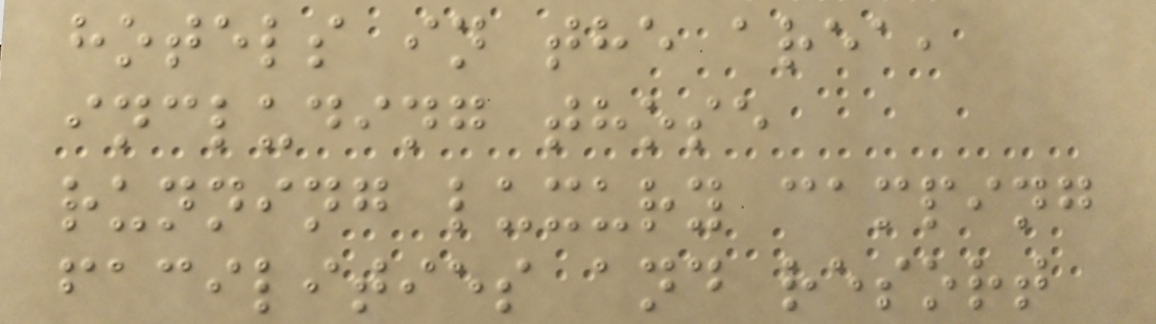hotels in the area,
including those
running luxury camping
facilities and resort
